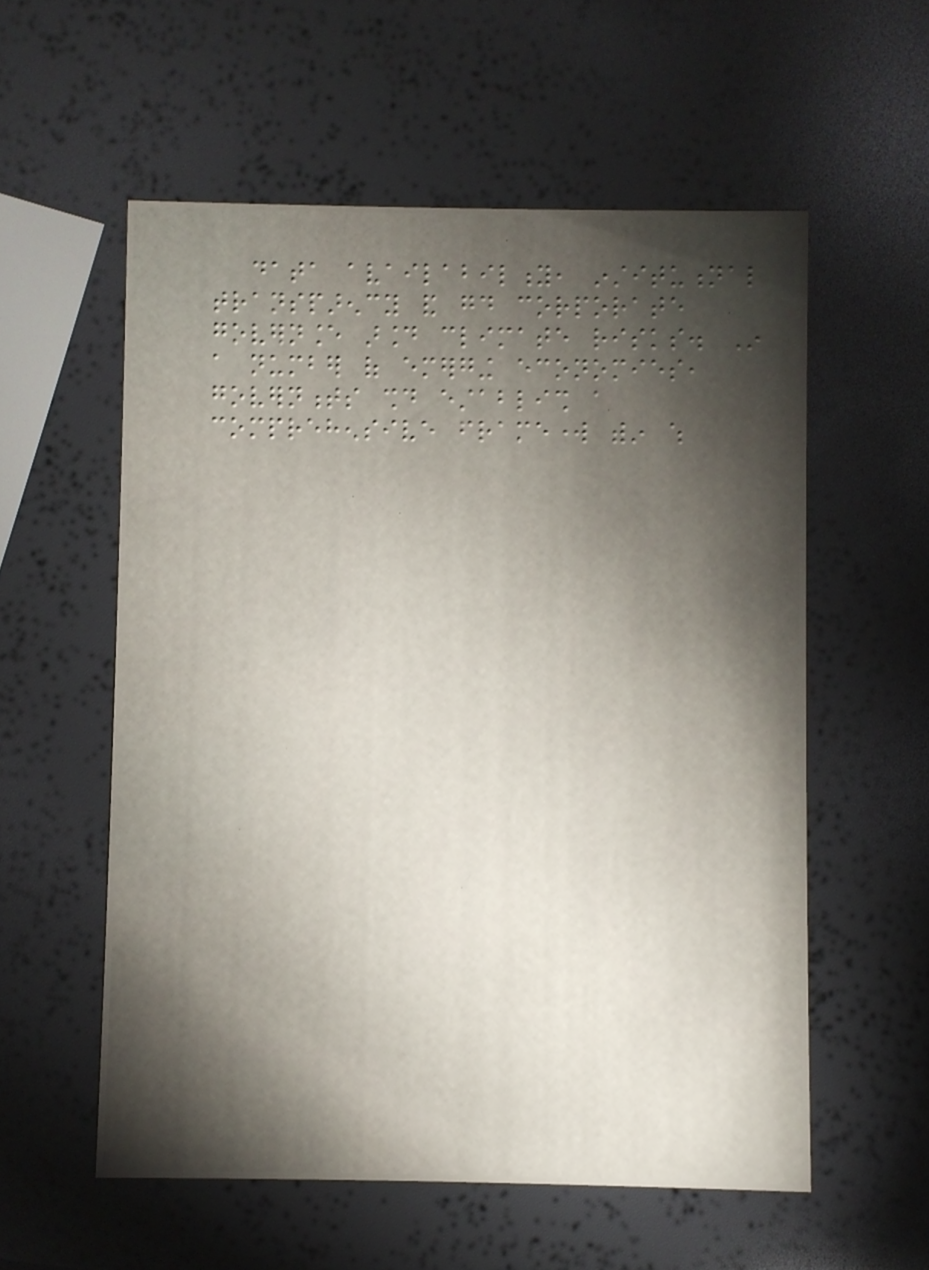data availability, institutional
transparency and good corporate
governance around climate risks. In
a number of emerging economies,
governments should establish a
comprehensive framework within which
